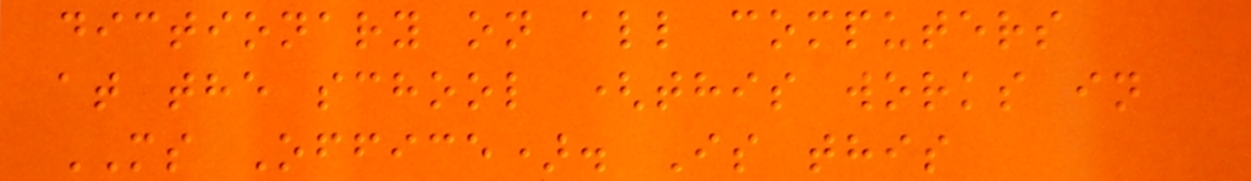dictionary on all computers
at the school (this works in
MS Office). Is this
